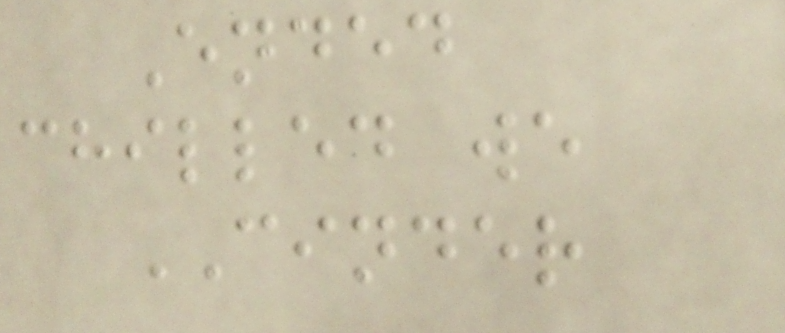Ended
chilled we
CINDER
